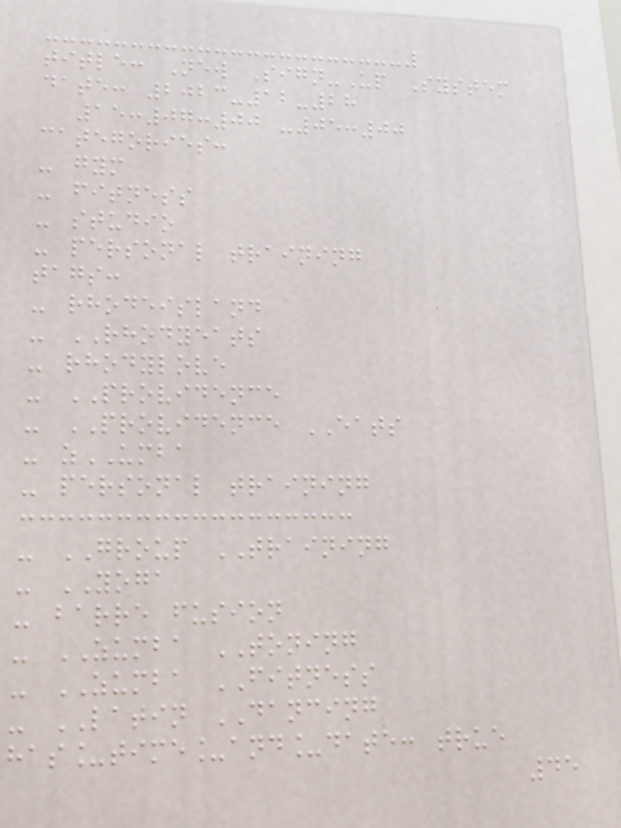title: New Sign-Up System
date: 2023-12-28
15:07:00 -05:00
categories:
- gym
- fitness
- studio
- personal training
tags:
- rhodeisland
- RHODYEATS
- rhodylove
- PROVIDENCE
- PROVIDENCE EATS
- zUMBA
- personal training
- GROUP TRAINING
- YOGA
- barre fusion
- ZUMBA TONING
- ZUMBA FITNESS
- LATIN DANCING
has_time_and_date: true
45
